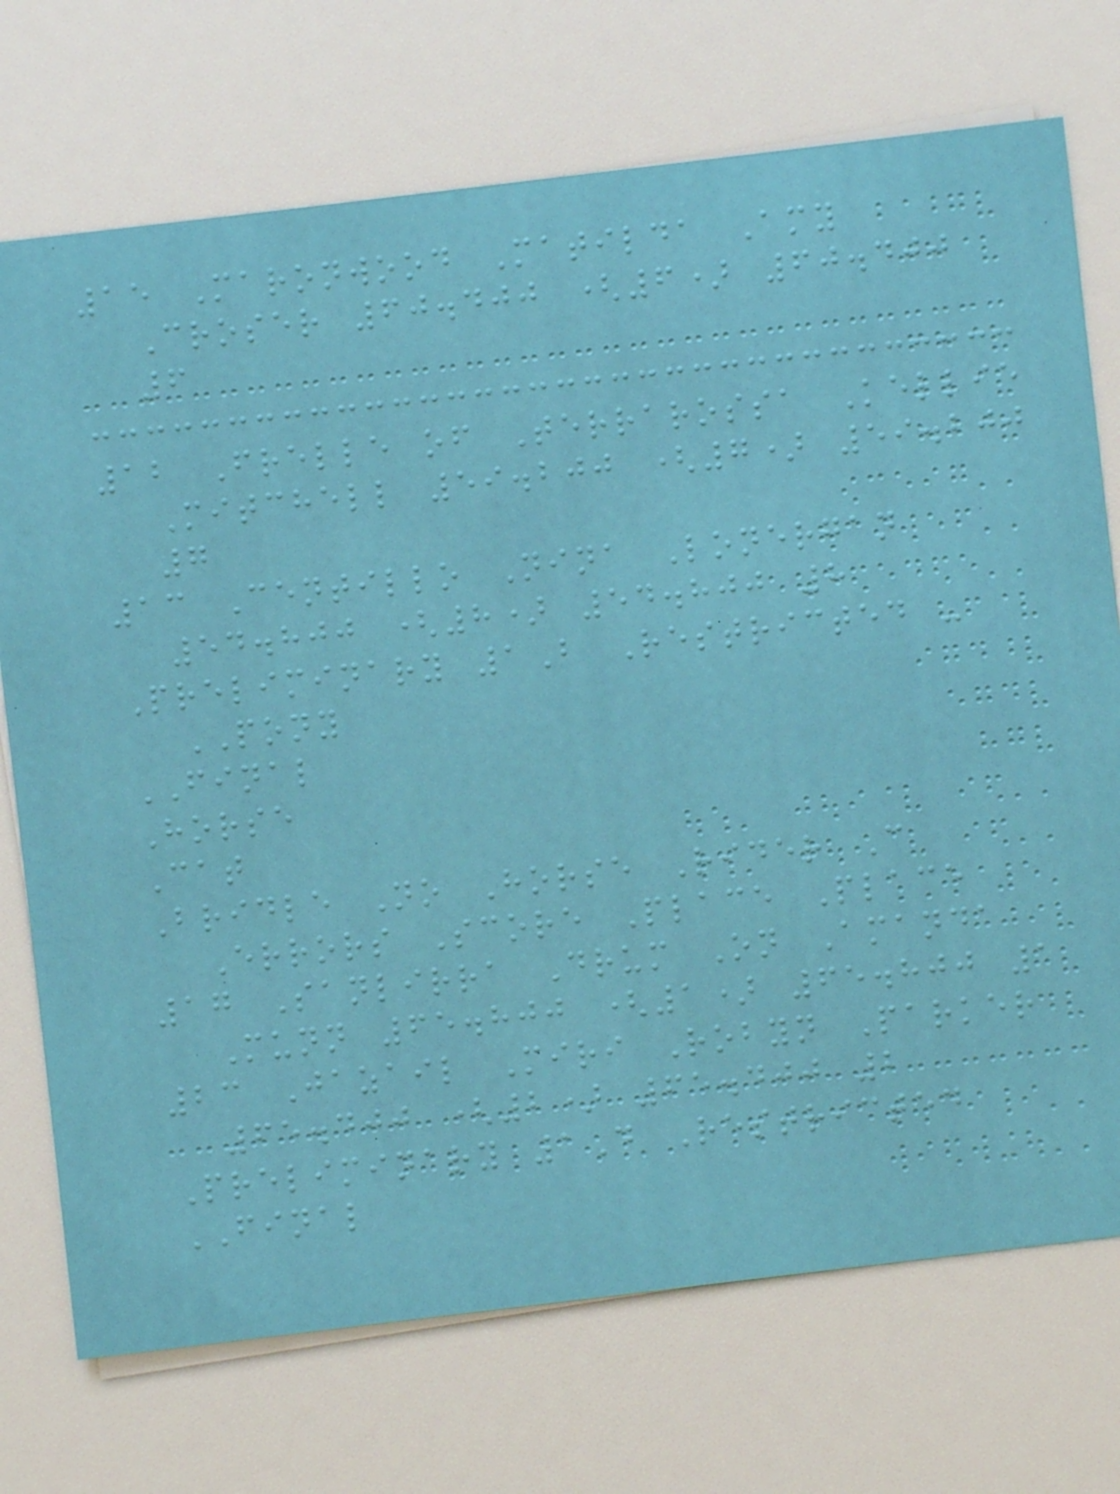15 Maronwood Matilda Amy
Croser 60.400 (6) 60.400
6
12 Frelle of Terrarossa Kellie
Mitchell 59.200 (7) 59.200
7
13 Centillo Nina Lonergan
54.800 (8) 54.800 8
Preliminary 1B Restricted -
PONY
FINAL
Horse
Cat
Bridle No Horse Rider C
Errors Score Place Place
17 Sanlirra Drum On Amanda
Munn 65.800 (1) 65.800 1
23 Jazail Miri Robyn Parker
65.400 (2) 65.400 2
Preliminary 1D Restricted
FINAL
